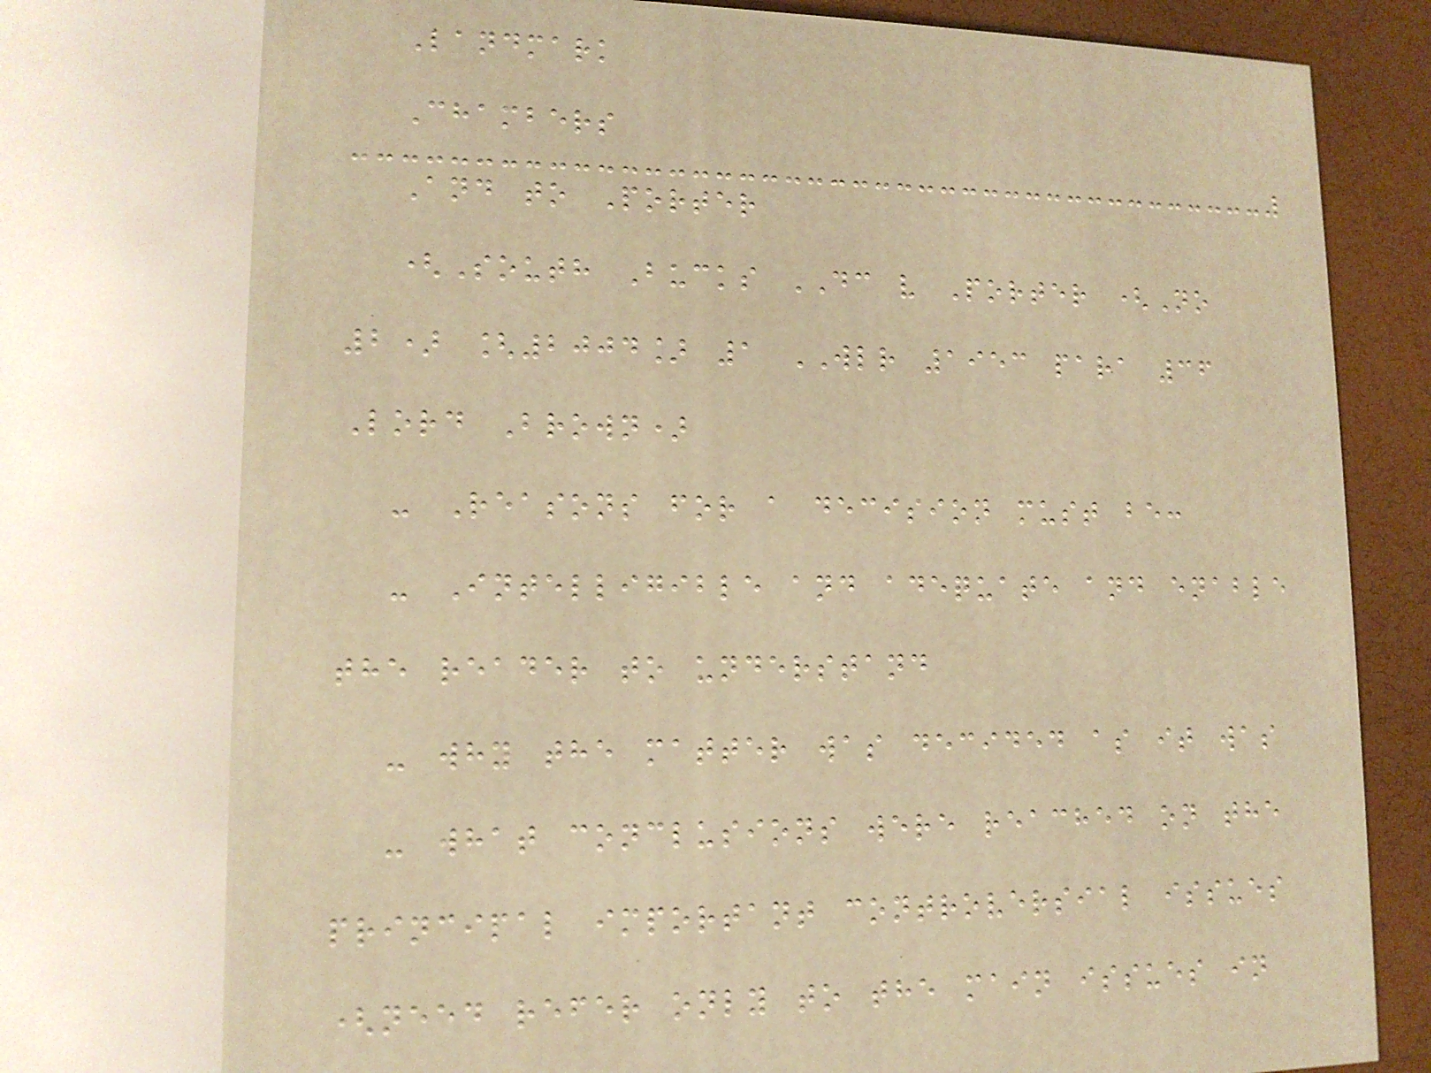Landmark
Chambers
And to Porter
(South Bucks DC v Porter (No
2) [2004] 1 WLR 1953 para 36
Lord Brown)
- Reasons for a decision must be:
- Intelligible and adequate and enable
the reader to understand
- why the matter was decided as it was
- what conclusions were reached on the
principal important controversial issues
(need refer only to the main issues in
